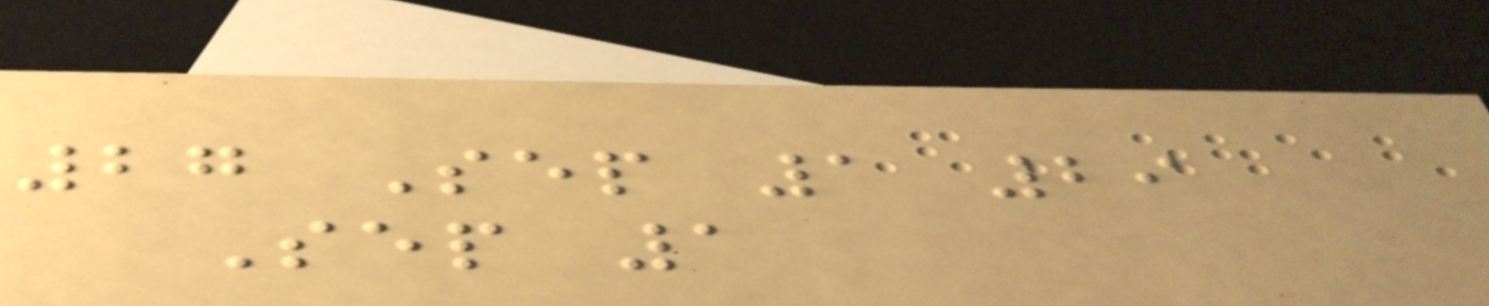27 Sep 1 29
Sep 1
